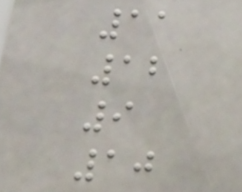11
12
9
10
